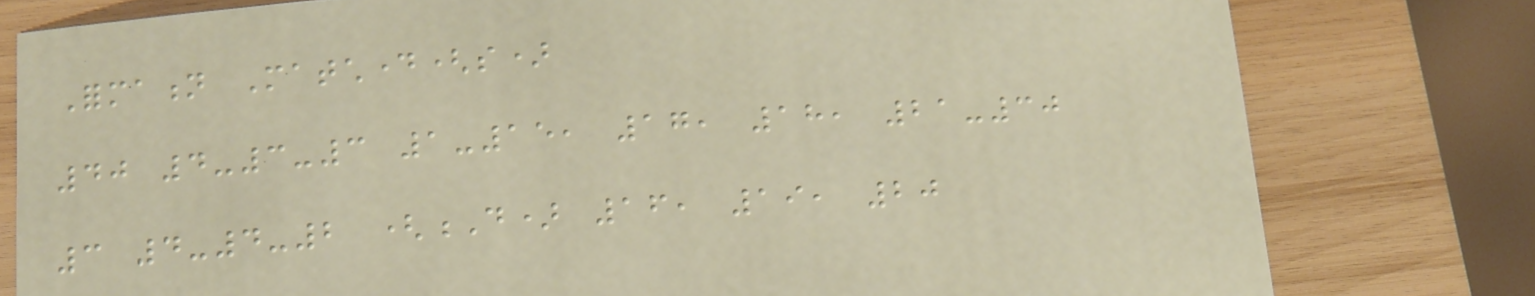Formation Matchday(s)
40 4-3-3 1-15, 17, 18, 21-30
3 4-4-2 (D) 16, 19, 20
